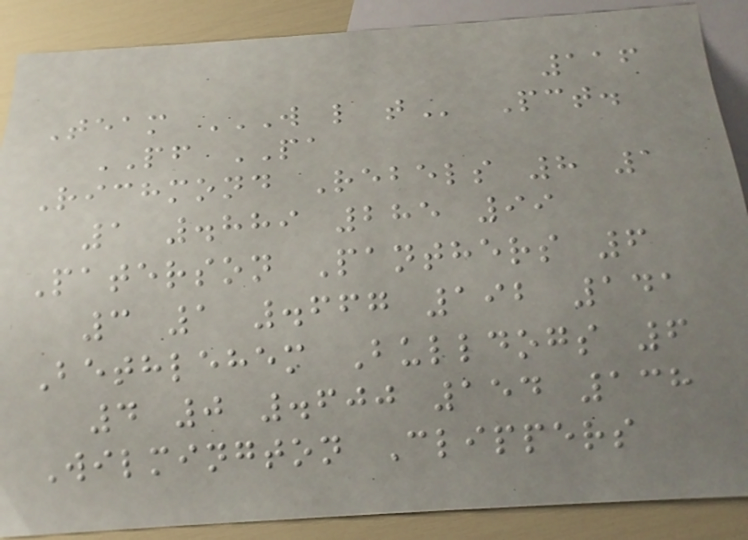116
Team W L T Pct.
PF PA
Richmond Rebels 8 1
1 .889 285 99
Paterson Panthers 6
3 1 .667 192 141
Bethlehem Bulldogs 6
4 0 .600 154 138
Wilmington Clippers
